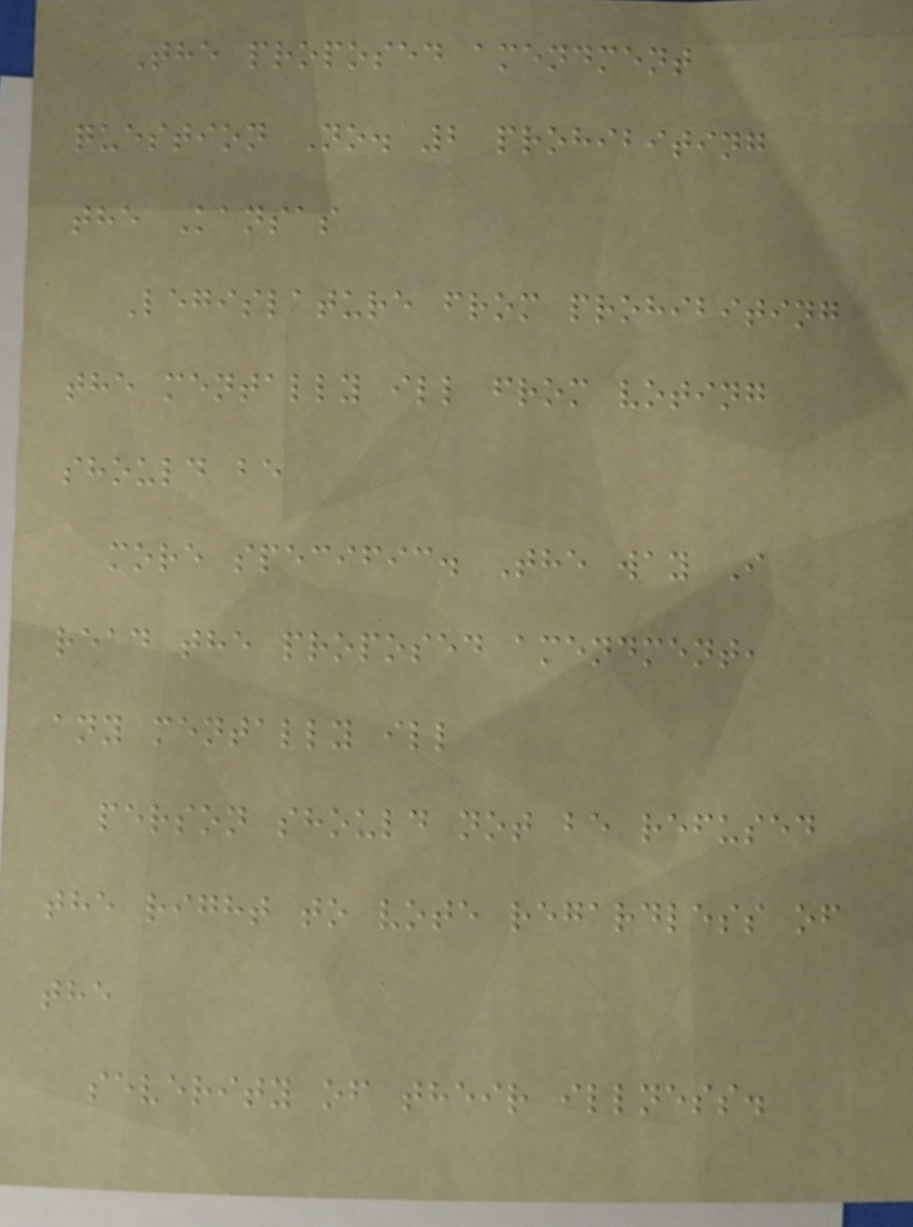The proposed amendment
question No. 2 prohibiting
the Kansas
Legislature from prohibiting
the mentally ill from voting
should be
more specific. The way I
read the proposed amendment,
any mentally ill
person should not be refused
the right to vote regardless of
the
severity of their illness.
